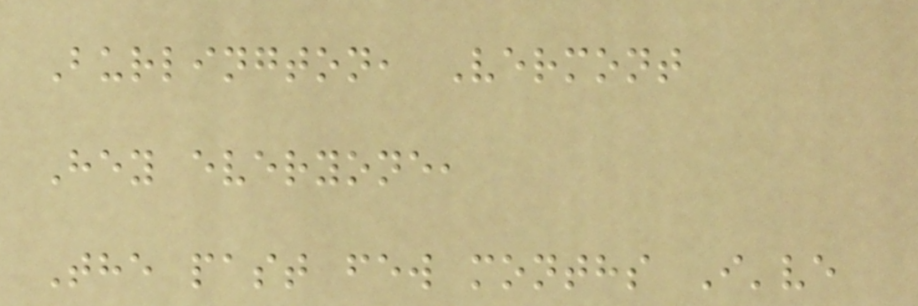Burlington, Vermont
Hey everyone,
The past few months I've
